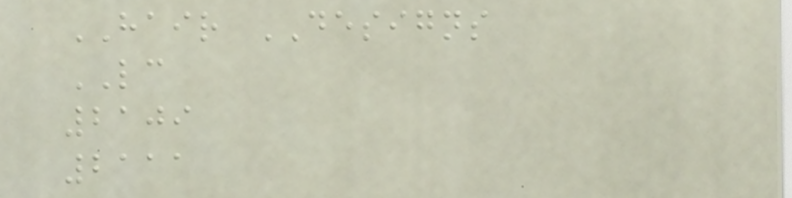HAIR DESIGNS
LC
2109
2111
